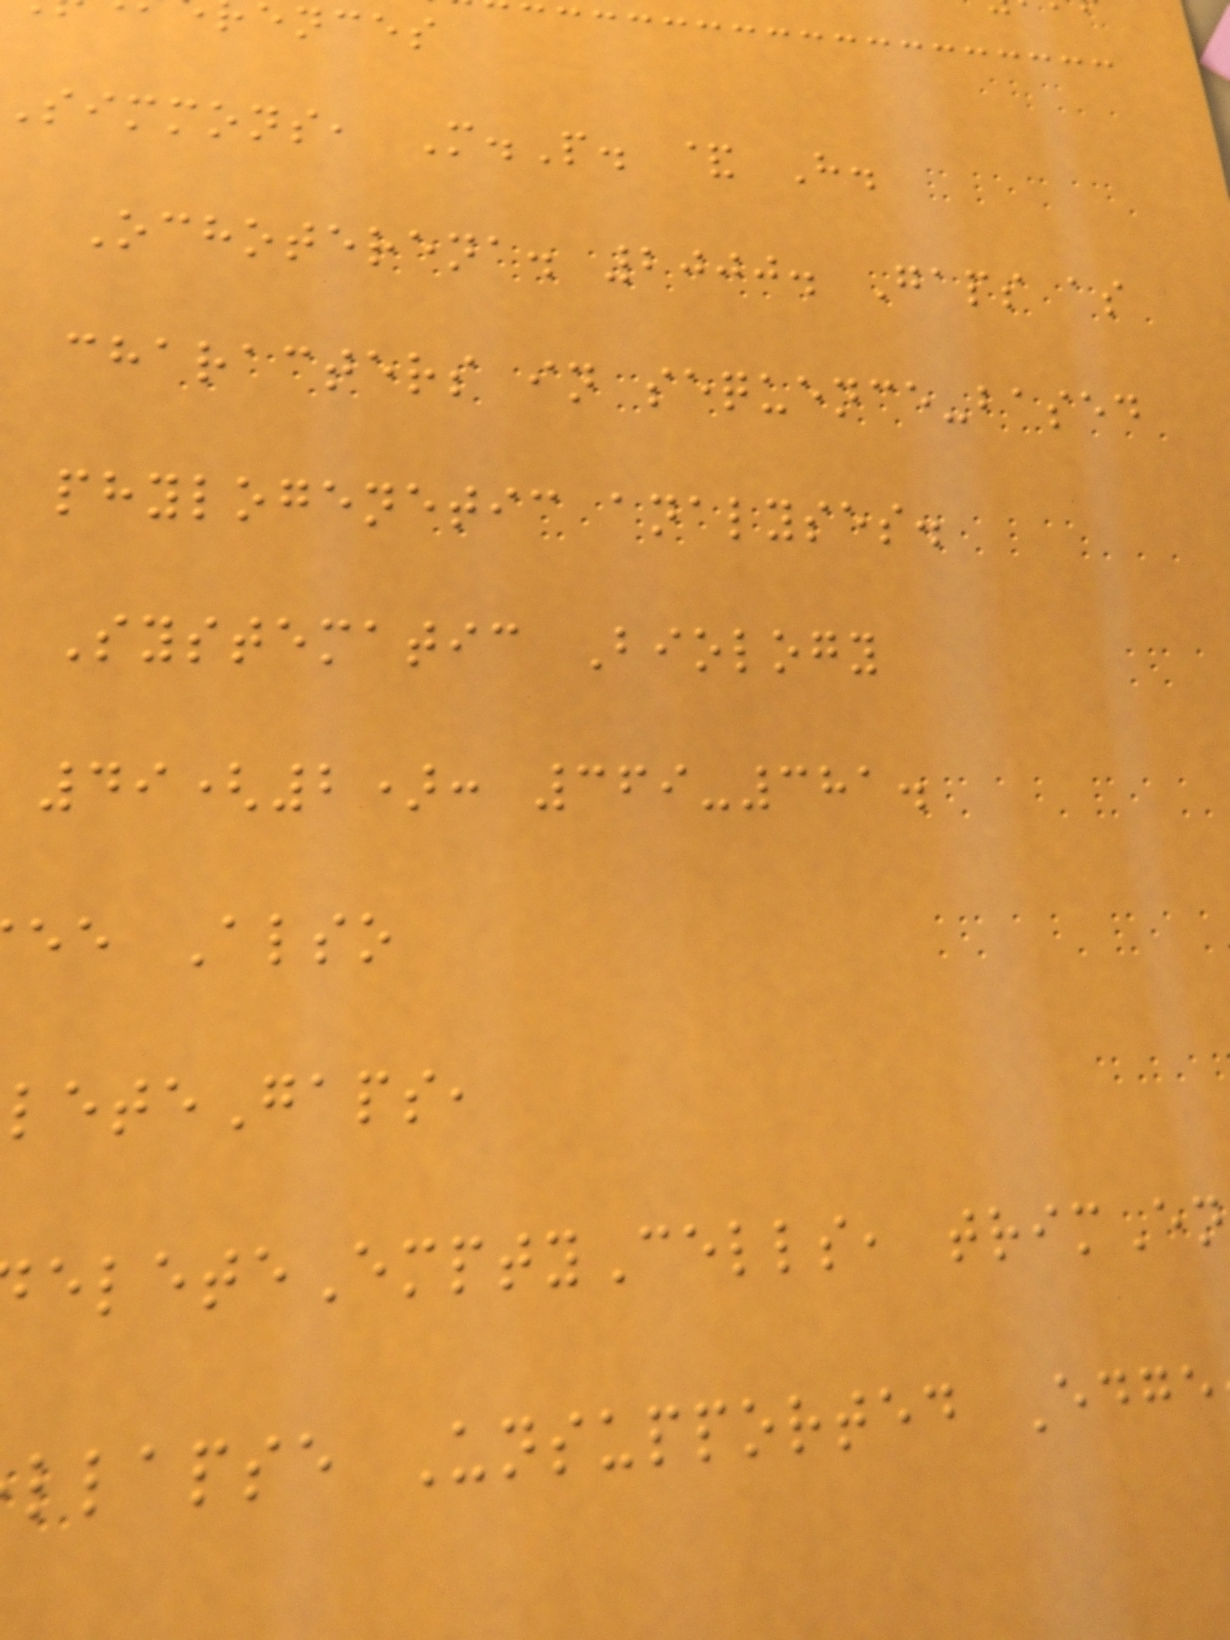nces
simmons, M.P. & H.
Ochoterena. 2000. Gaps as
characters in sequence-based
phylogenetic analyses.
Systematic Biology
49(2): 369-381.
ee Also
leteGaps,
eleteEmptyCells, trimEn
llapse Unsupported Edge
